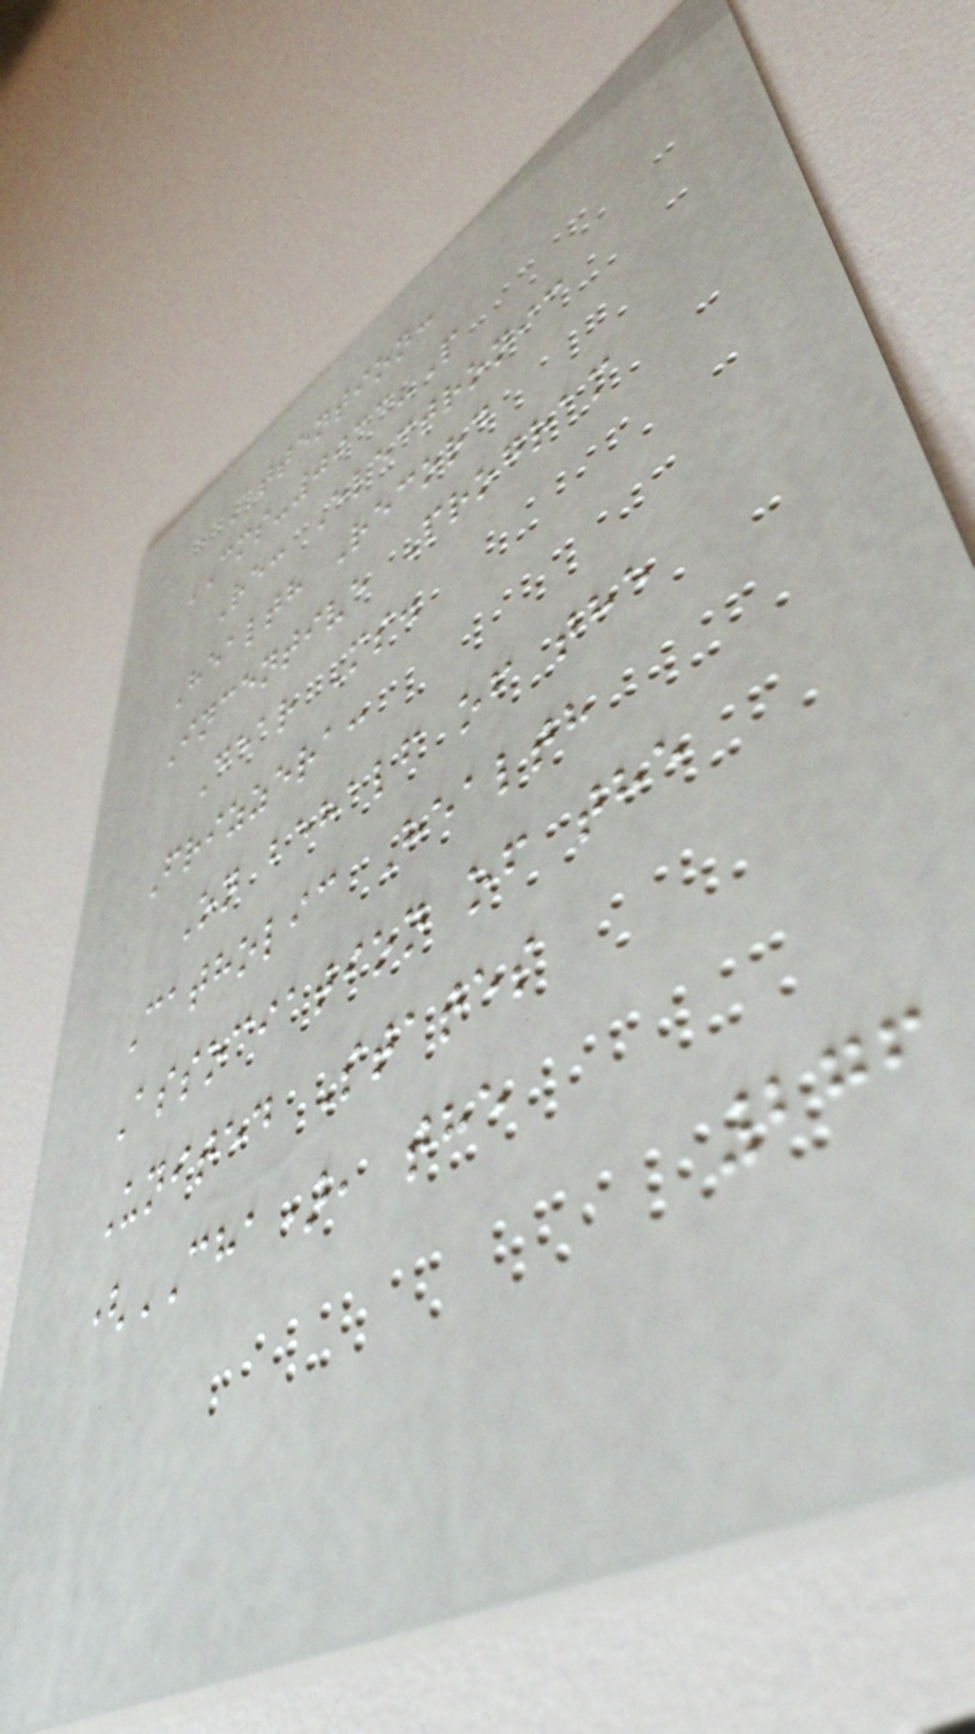Attention:
CMS-0033-P
Re: Electronic
Health Record
Incentive Program
Dear Ms.
Frizzera:
On behalf of the
Catholic Health
Association of the
United States
(CHA), the
276
